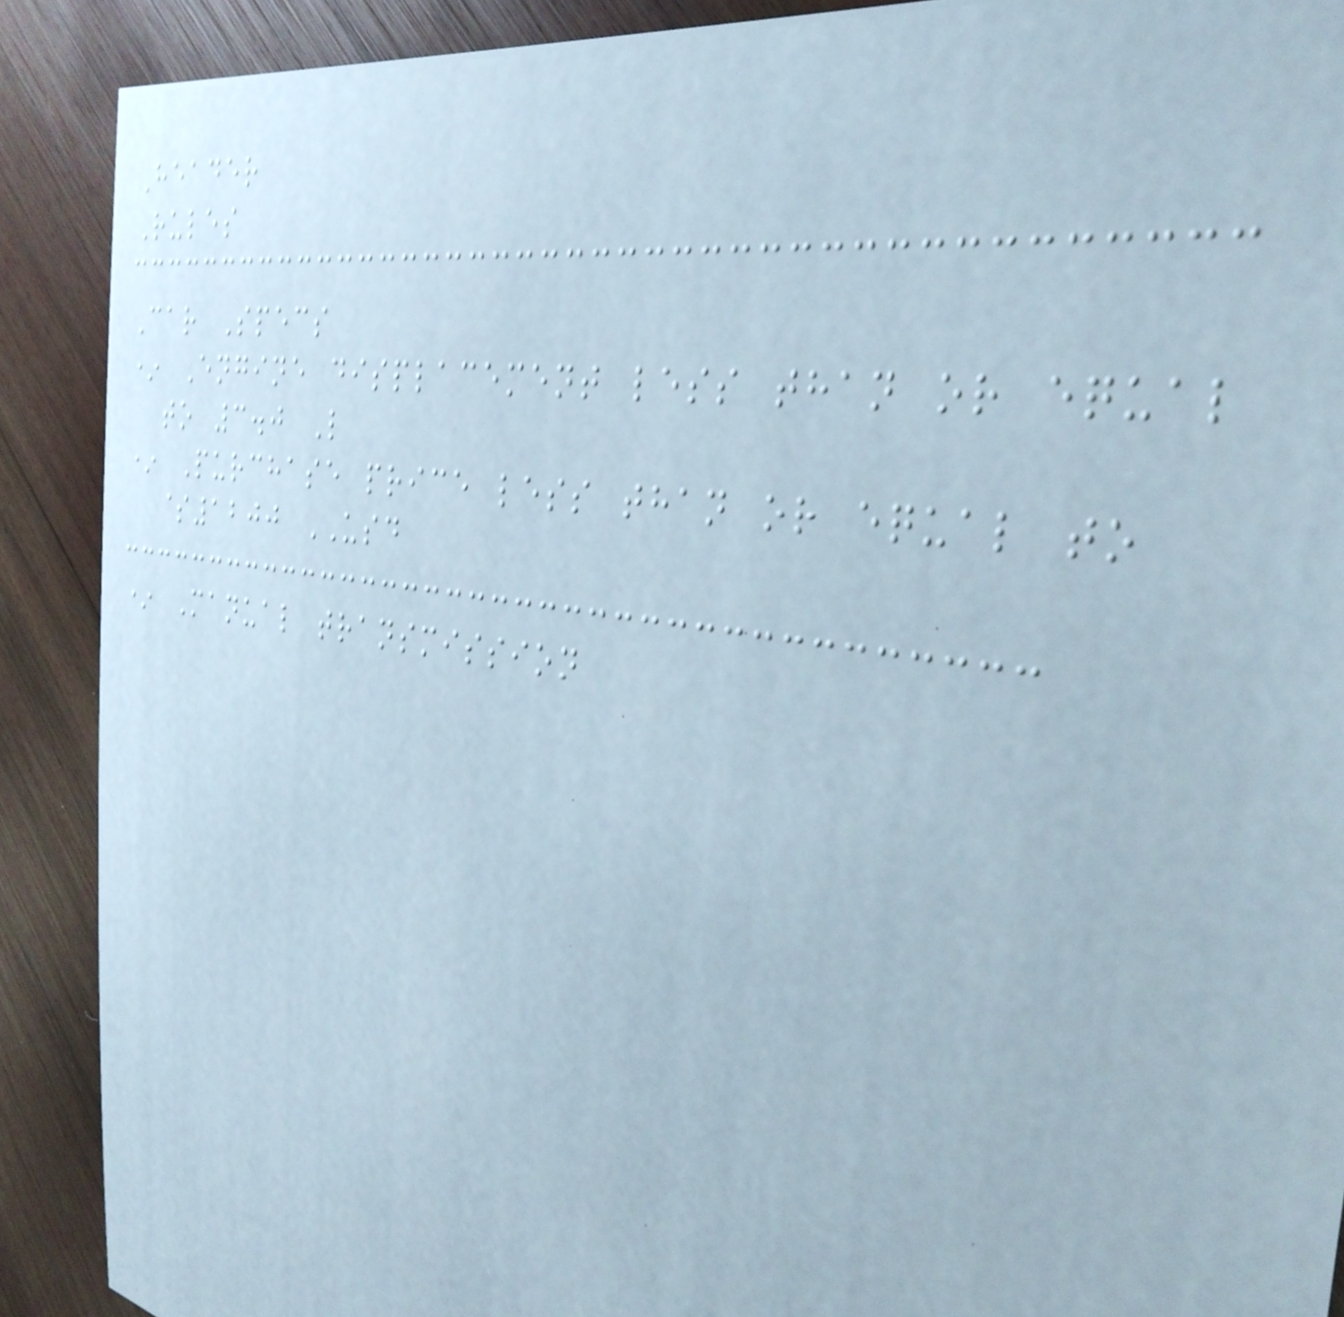Header
Rules
Car Specs
* Engine displacement less than or equal
to 3.0 L
* Purchase price less than or equal to
$1200 USD
* Manual transmission
